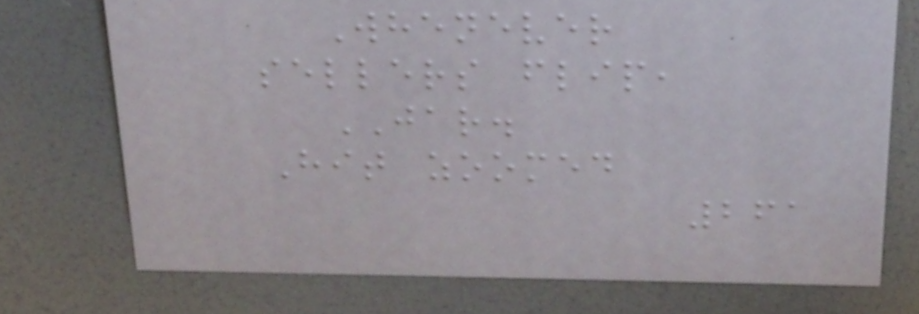Whenever
sellers flip,
JAR.
Hit zoomed
261
